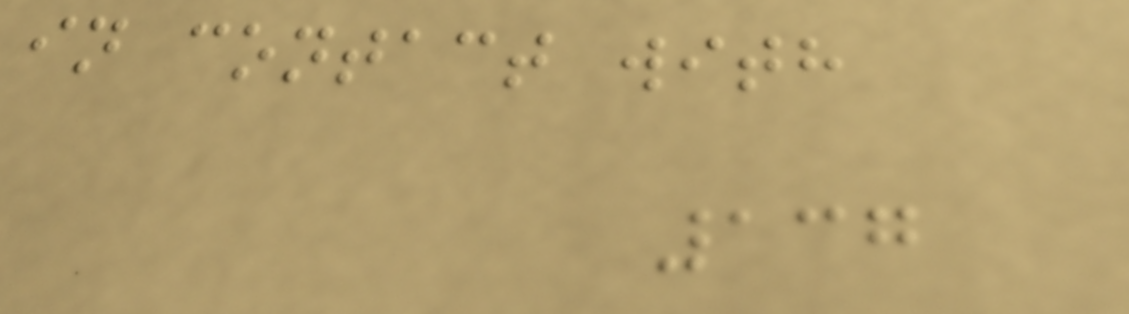in contact with
137
